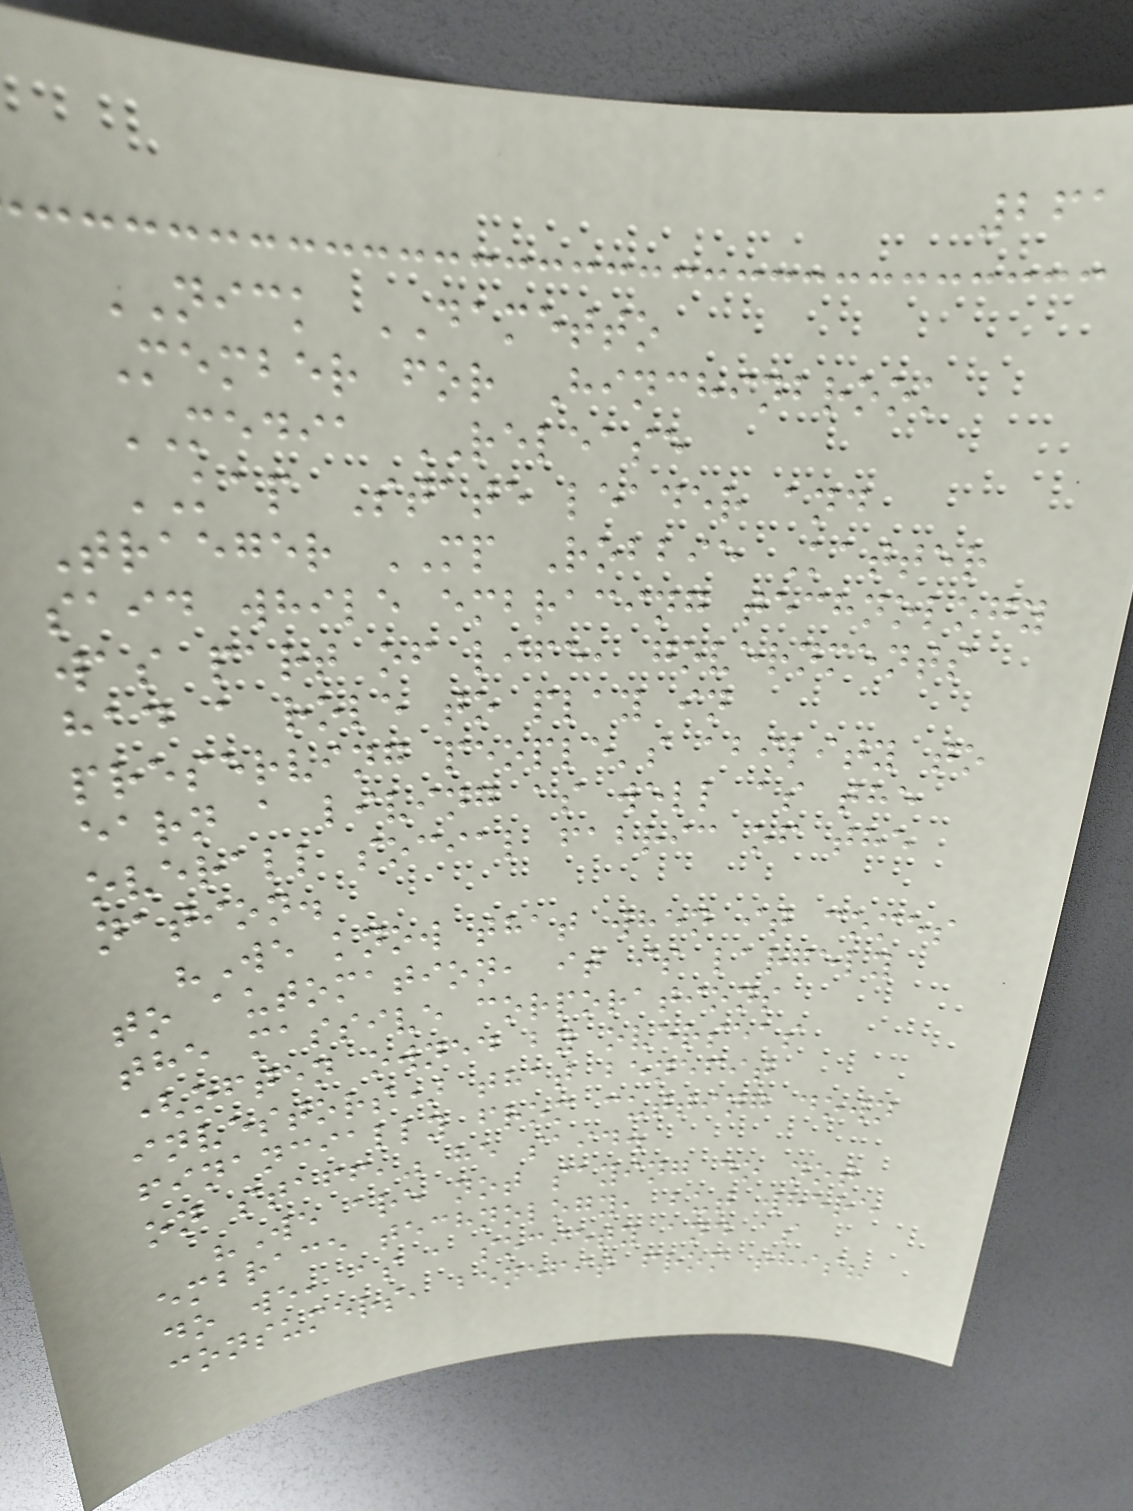261
NICK DAMETTO
Member for Hinchinbrook
MEDIA RELEASE
KAP State leader and
Traeger MP Robbie Katter
said while embracing technology
was part of life, governments
had a role to play in
preserving people's ability to
earn a living as well as the
overall social fabric of the
nation.
"We know that when it comes
to automation, it is largely
the massive corporations
(often owned by overseas
investors) that benefit
financially from cutting down
on staff," he said.
"We are not saying do not
embrace technology, but where
do we, as a society and as
consumers, benefit from this?
